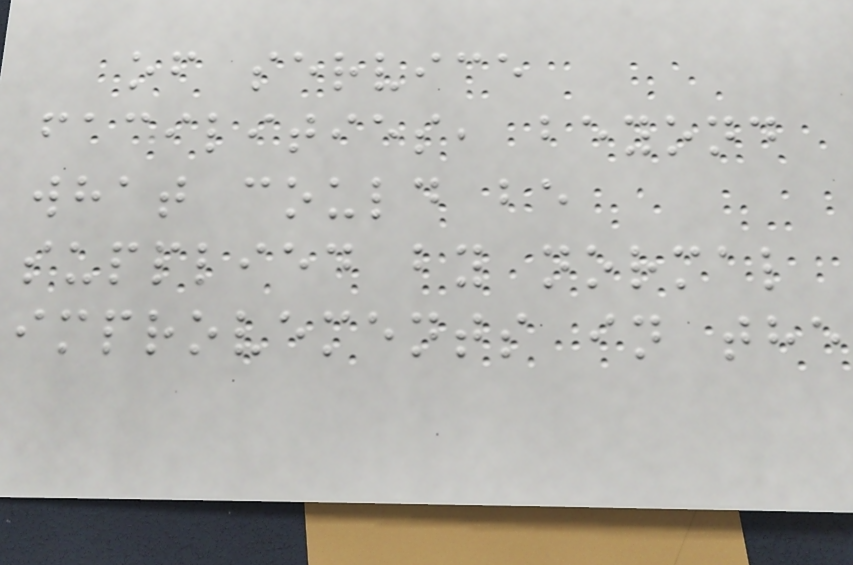of service
facilities, beyond
what could be
supplied by normal
improvements in the
